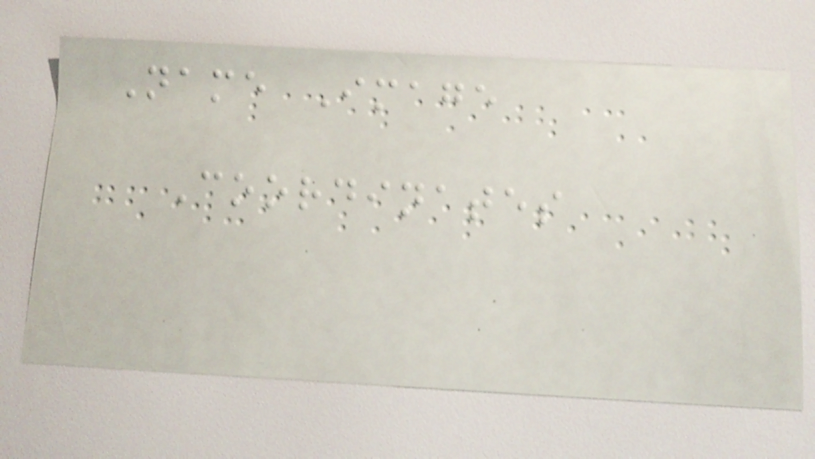Name Image
Coordinates
